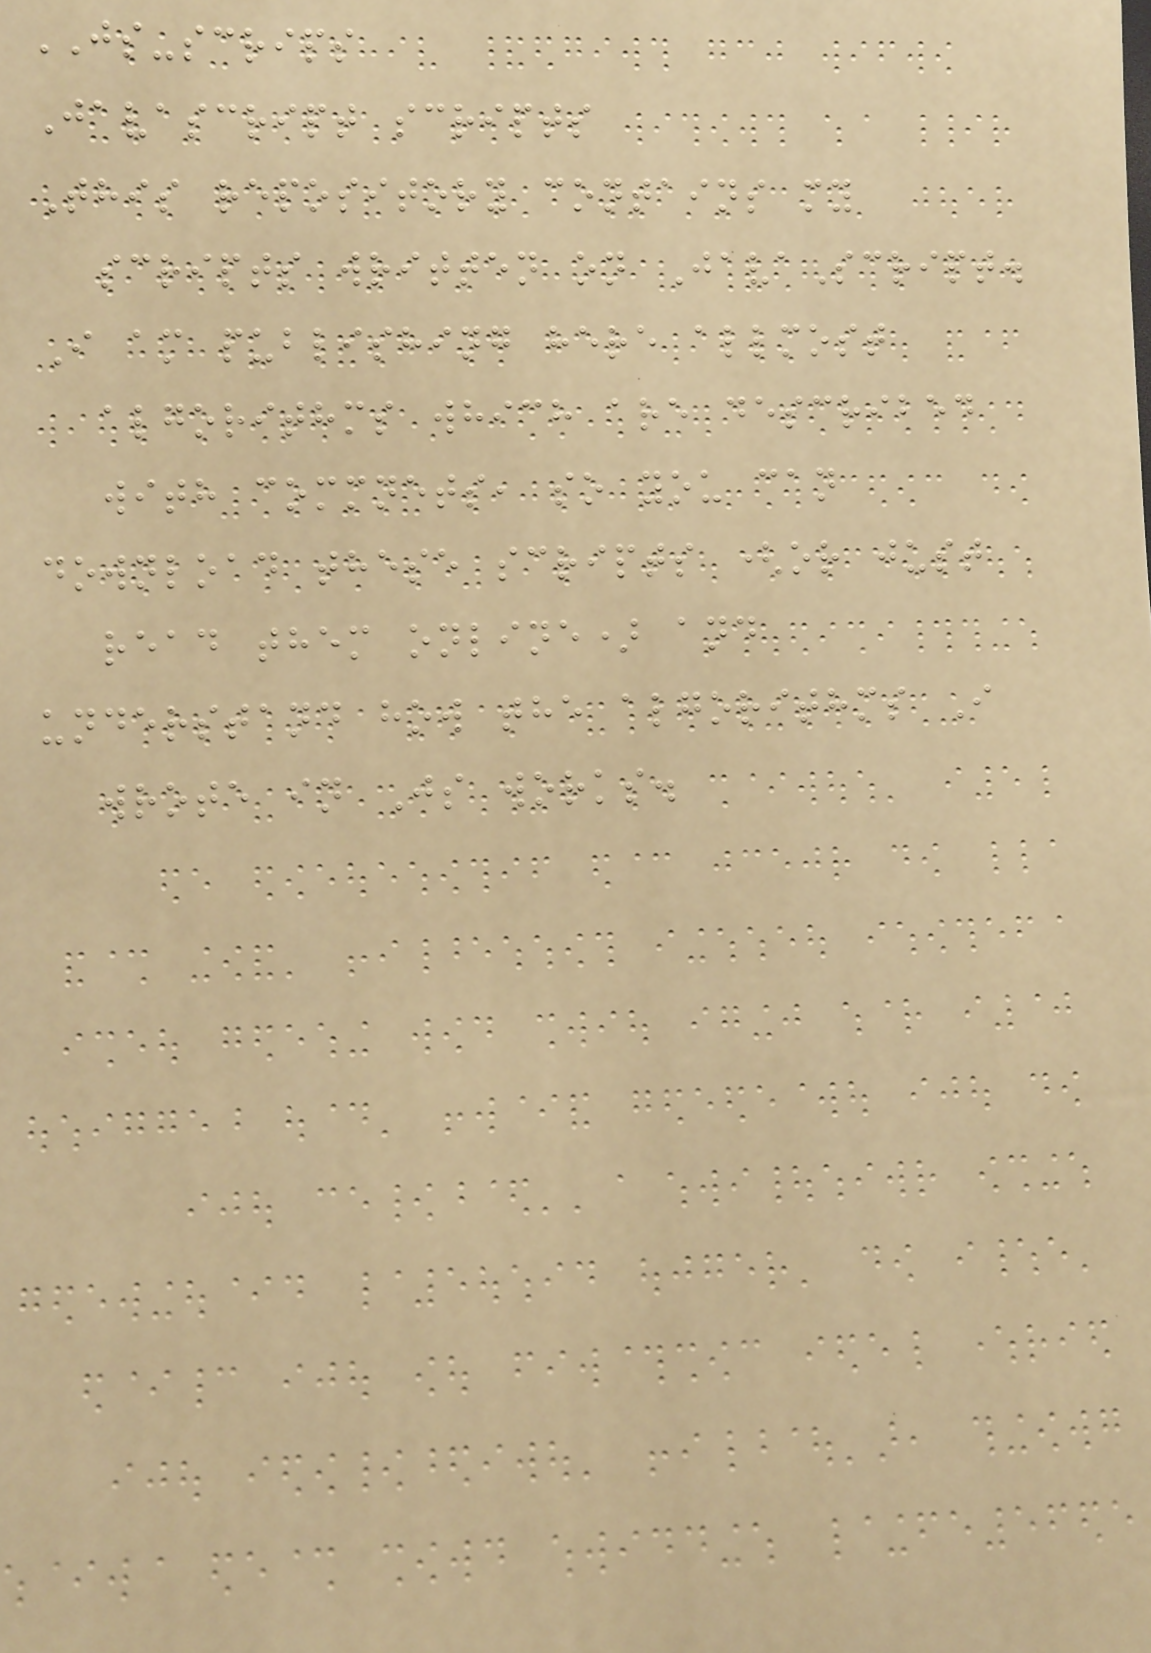JS-scrips
Javascript scripts
This repository contains my
scripts written on JavaScript.
I am publishing here allmost
algorithms which are described
with commnets, so you can
download these scripts (or just
read them online) and
understand how the algorithms I
wrote in Js works.
